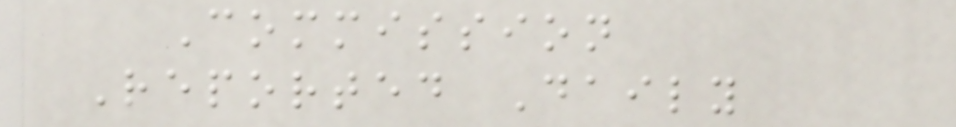Commission
Reported Daily
